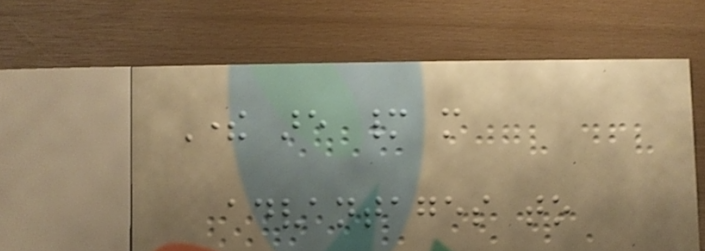There are many more
advantages to
